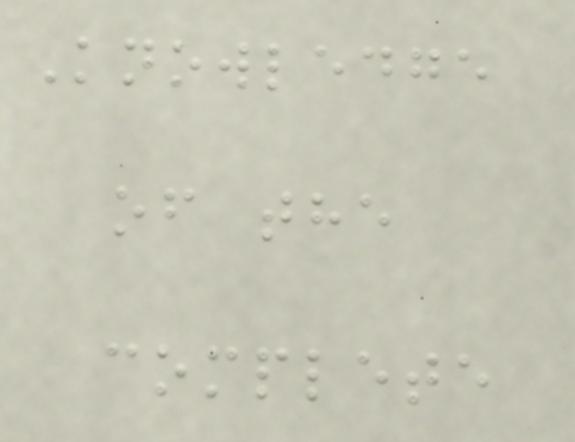Knowledge
of the
complete
